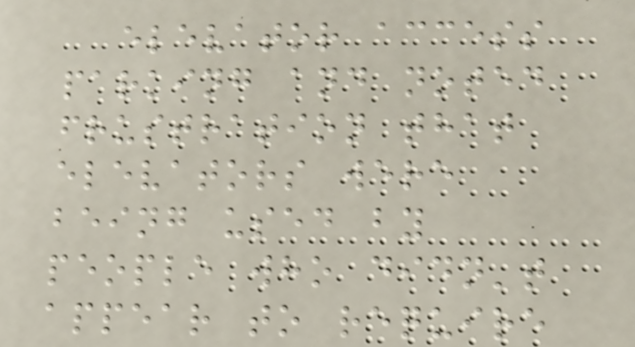elevator access
parking and noted
frustration that
elevators were
being used by
people who didn't
appear to require
